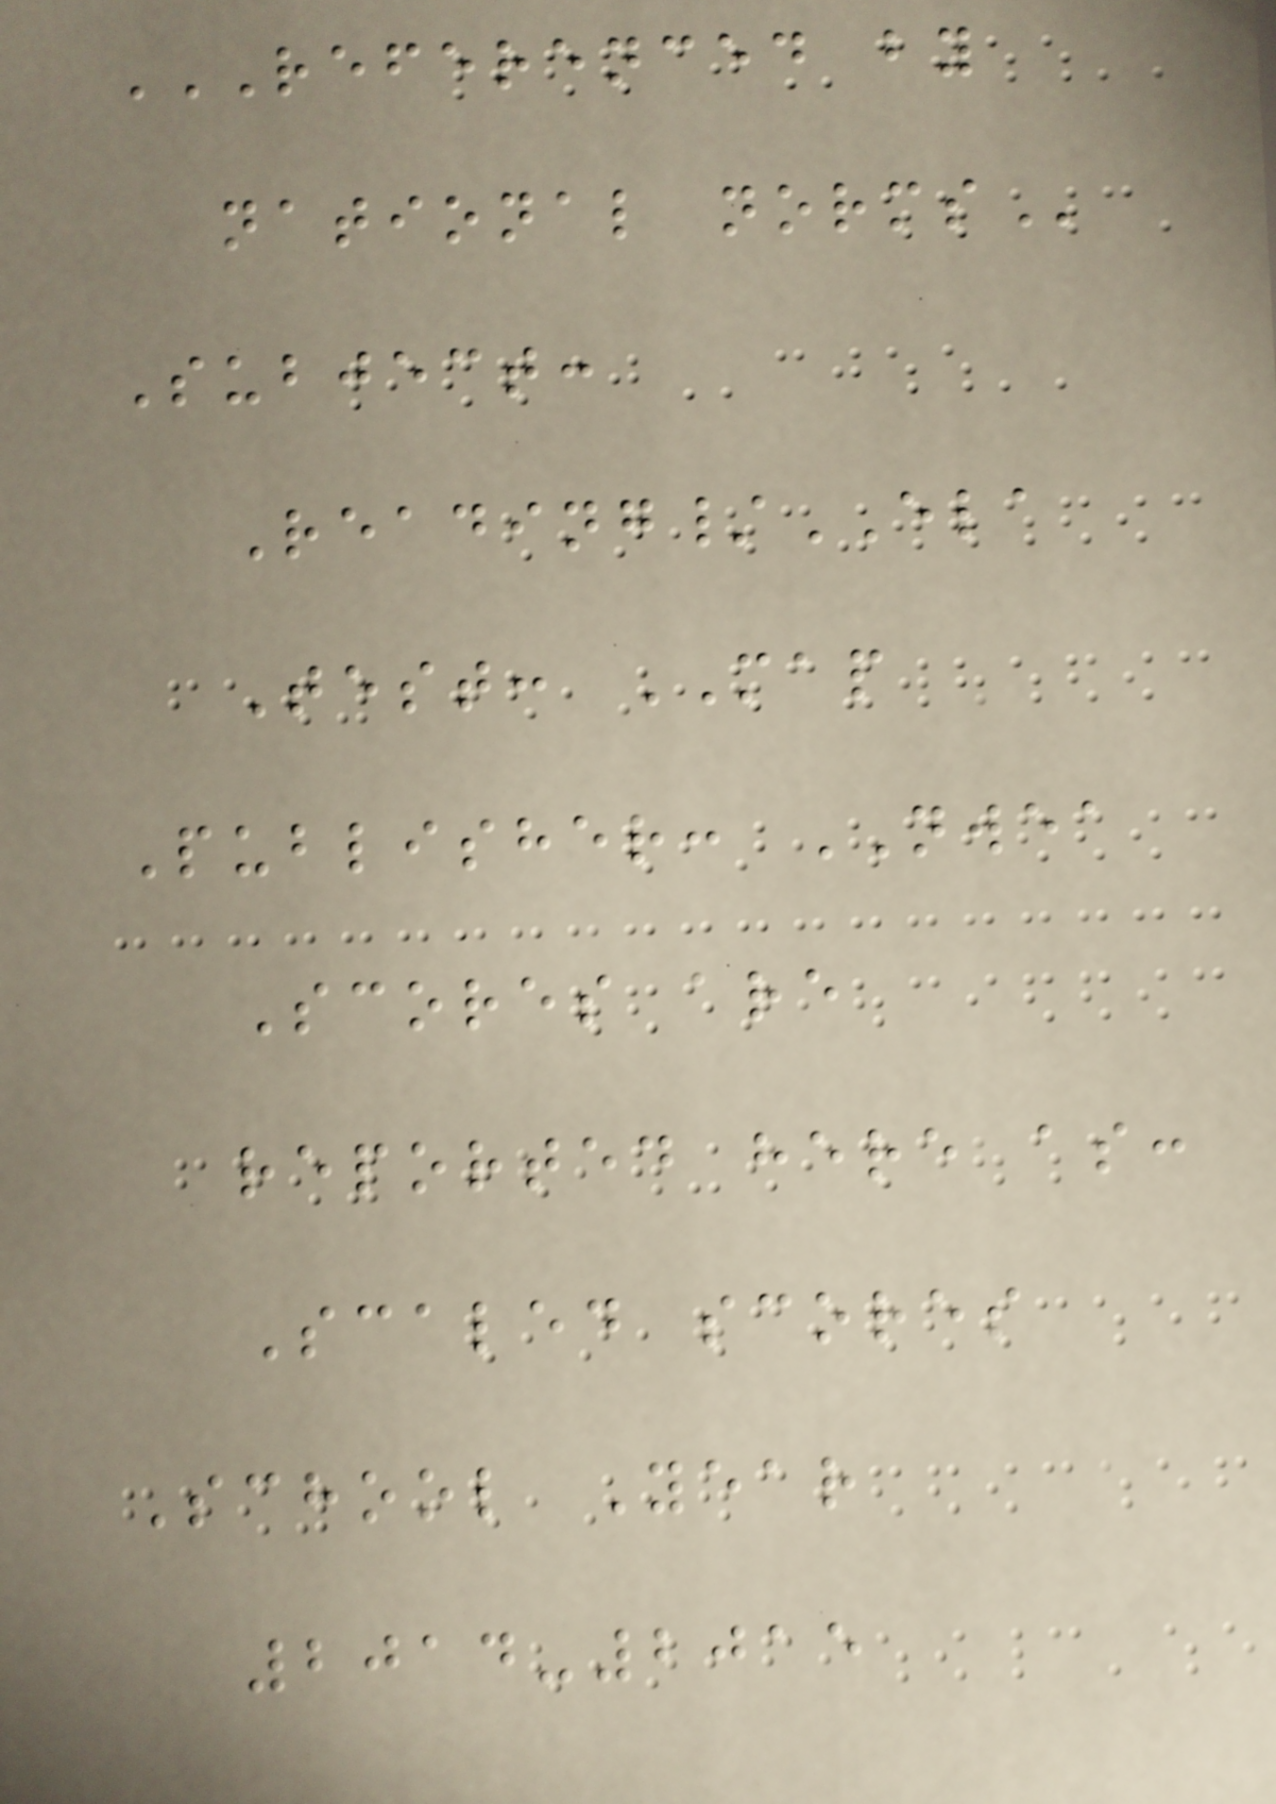REFERENCED BY
NATIONAL NORMS
Subject:
Reading/ELA
Test: MAP
Publisher: NWEA
Scores are
reported here as:
Scaled scores
School Year
2014-2015
